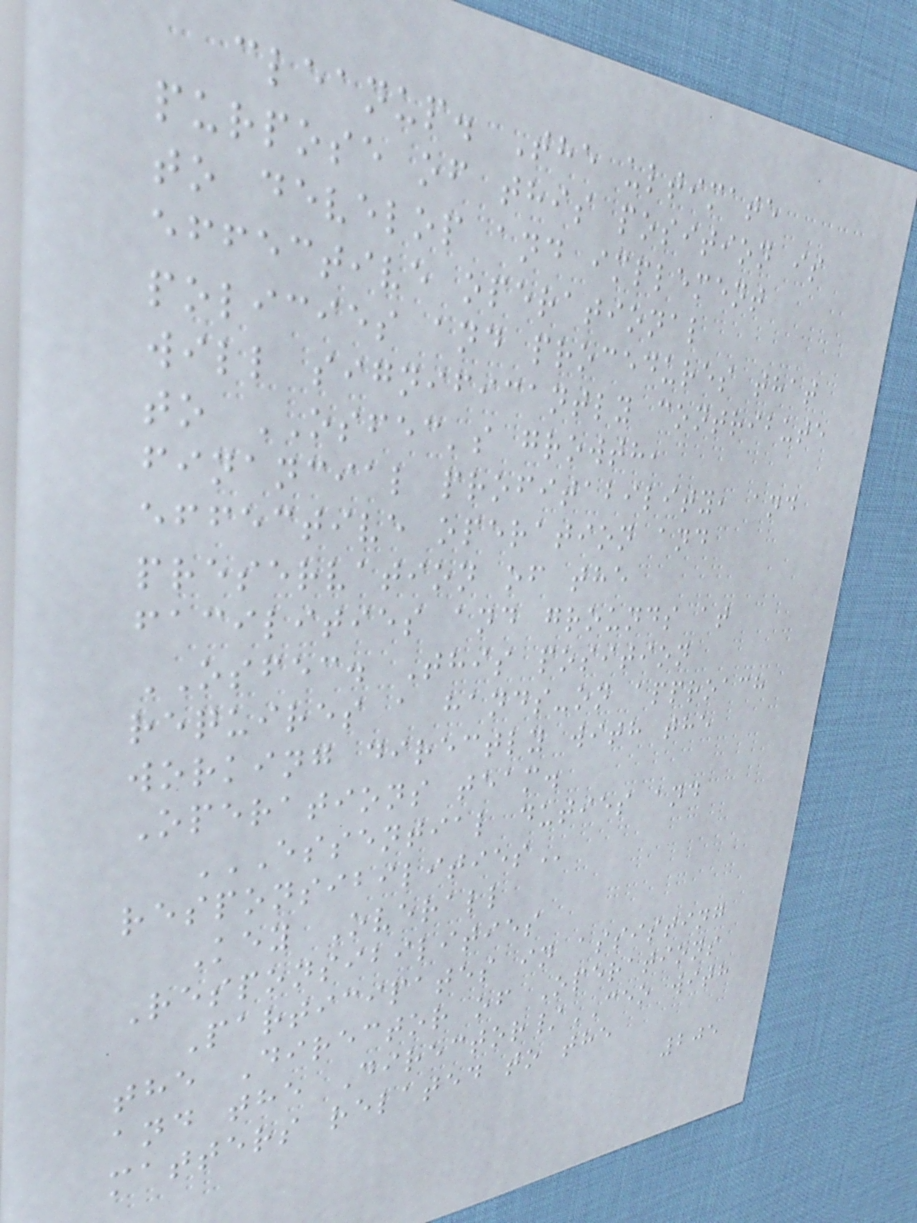cleanup. The ultimate
purpose of this position is
to develop and implement
effective operational
policies and procedures that
will significantly contribute
to OSFEC's growth,
financial profitability, and
effective operation and
preservation of the
facilities and grounds at
OSFEC. This position
requires a hands-on approach
working directly with the
Operations team.
ESSENTIAL DUTIES AND
RESPONSIBILITIES
Key Overall
Responsibilities
Participates in assisting
the Director of Operations
and the Director/CEO with
matters related to the
205
